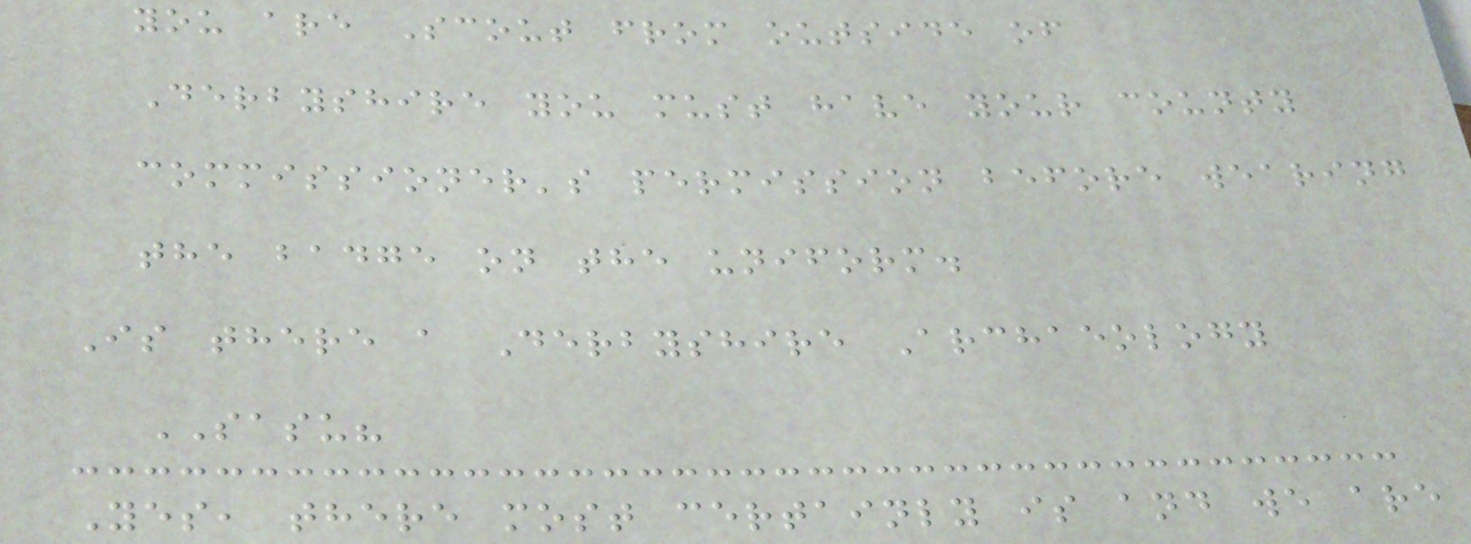you are Scout from outside of
Derbyshire you must have your county
commissioner's permission before wearing
the badge on the uniform.
Is there a Derbyshire Archaeology
SASU?
Yes, there most certainly is and we are
